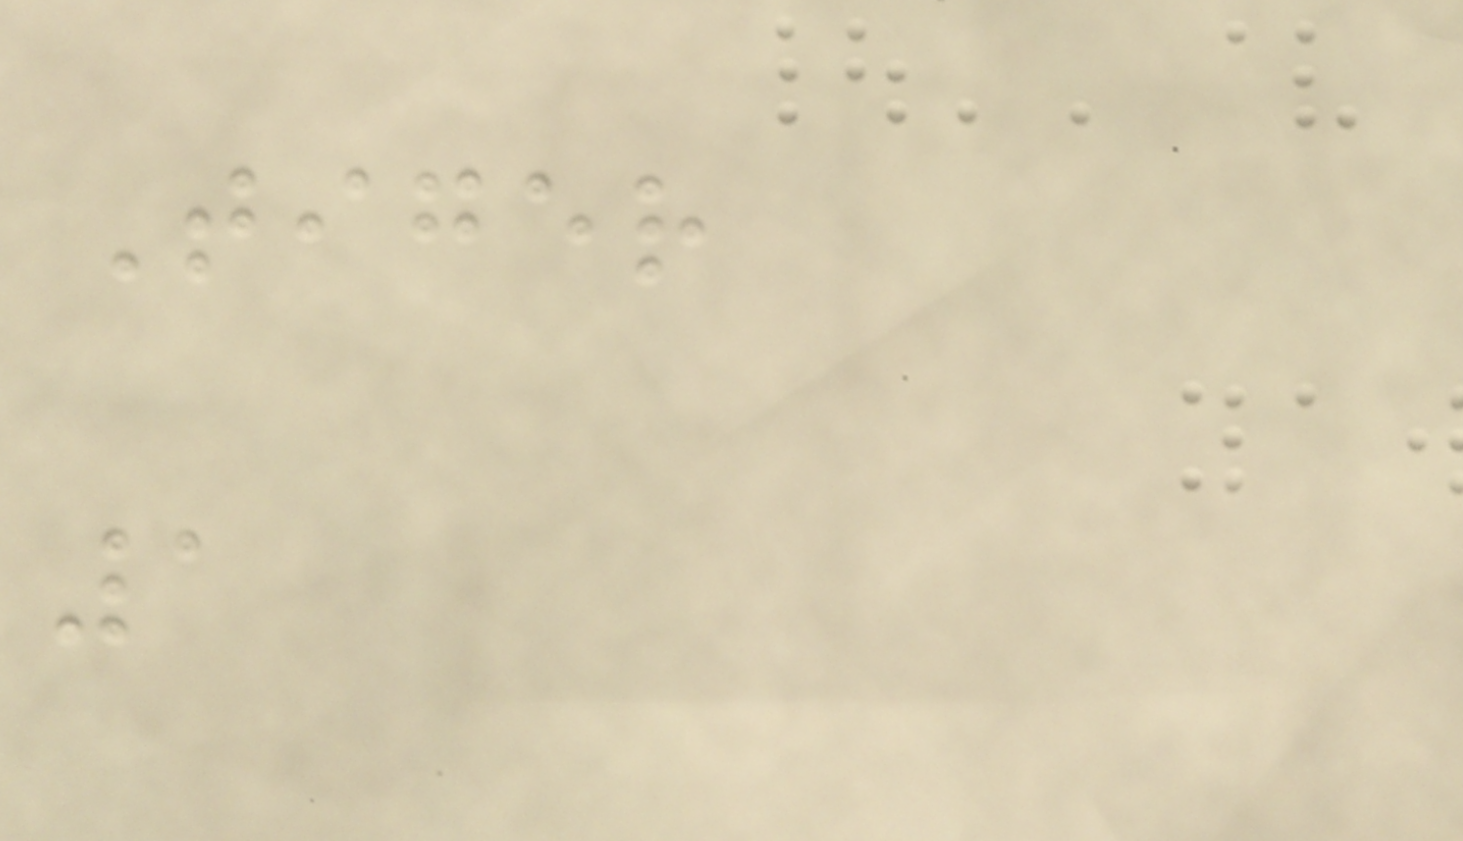Tiger
1
